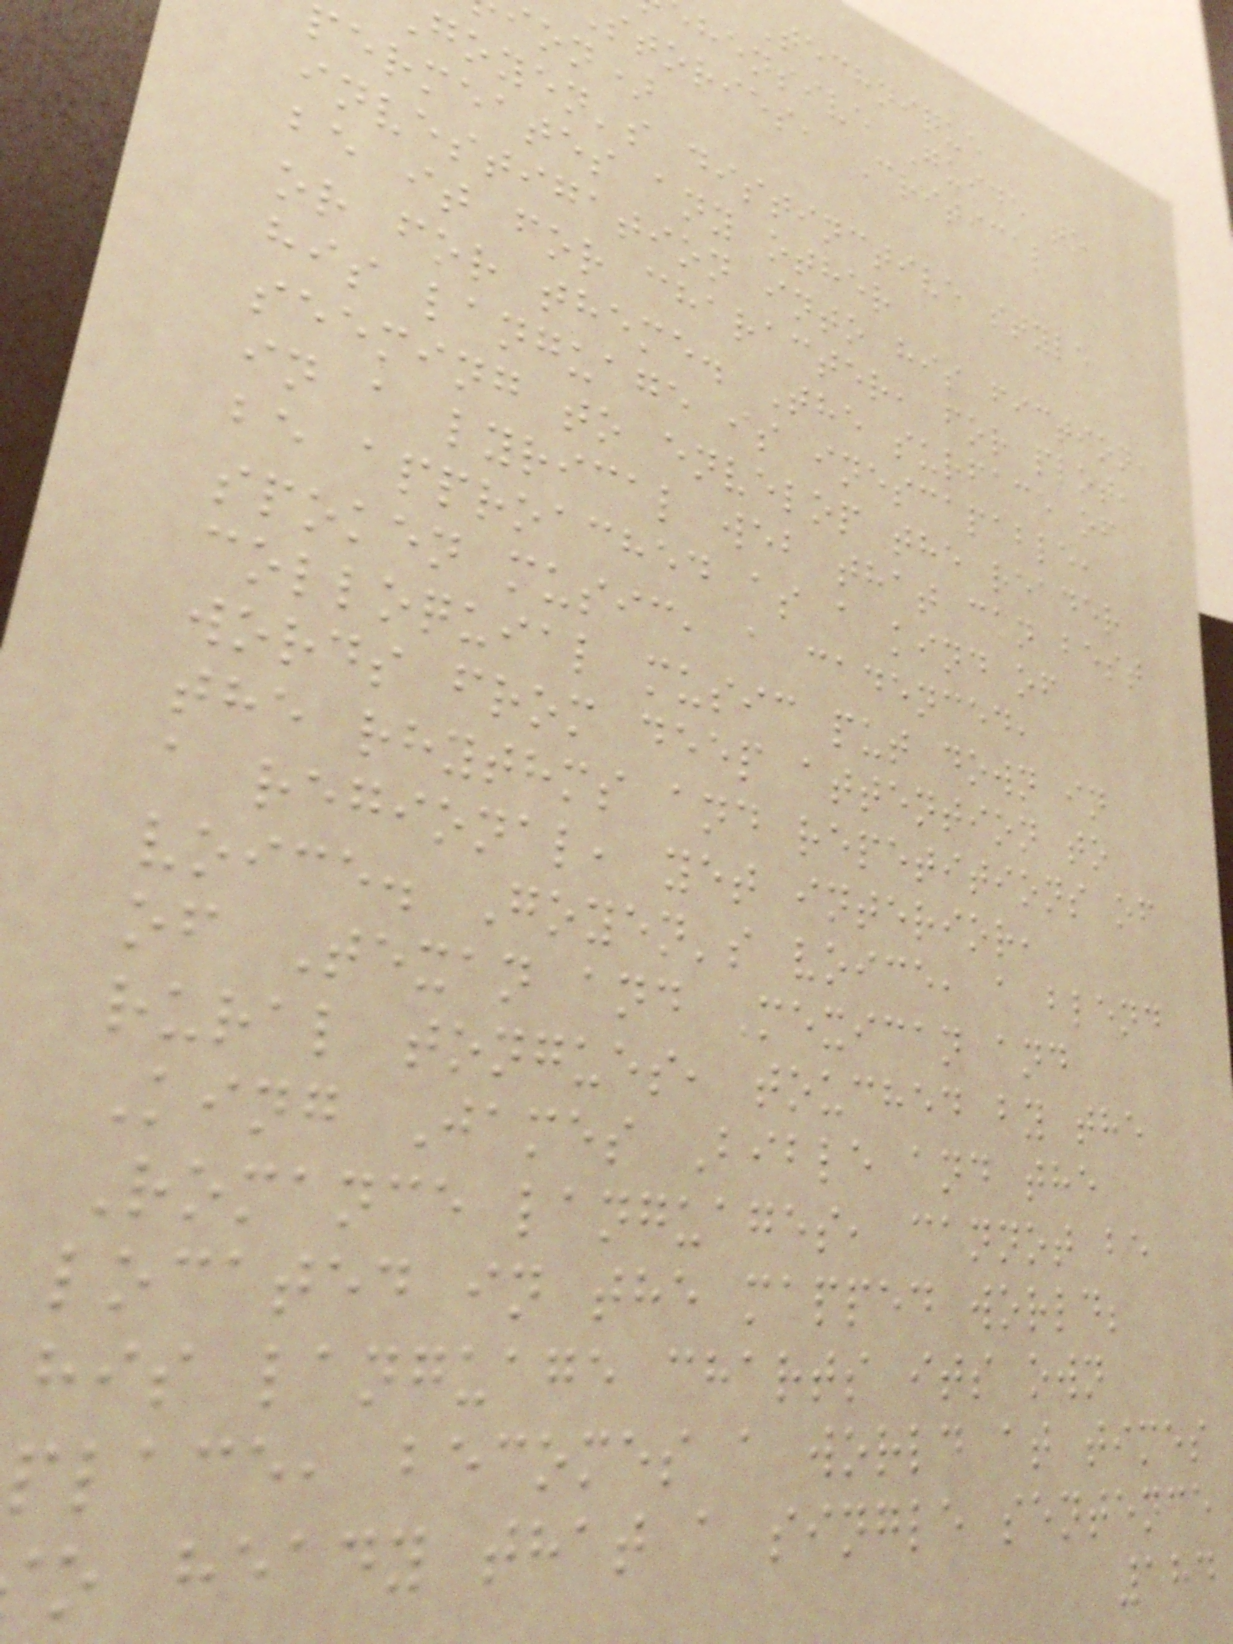Technique
hensive Guide to
stories, Critical
on)
goyen's distinctive style
permeates any other
investigation into his fiction,
be it for character, for plot,
or for theme. The surface of
his language is inescapable,
seeming to envelop the reader
in a lyrical web that can best
be approached as a kind of
spoken music, a cadenced,
colloquial music put down in
words from deep attention to
the rhythms and repetitions of
a regional, yet interior,
voice. Goyen's voice, a blend
of Texan and Mexican and
rural tongues, touched by the
King James Bible and the
Romance languages, cannot be
located in the mapped world;
his language charts its own
place, becomes a world at times
o heady that a single sentence
184
